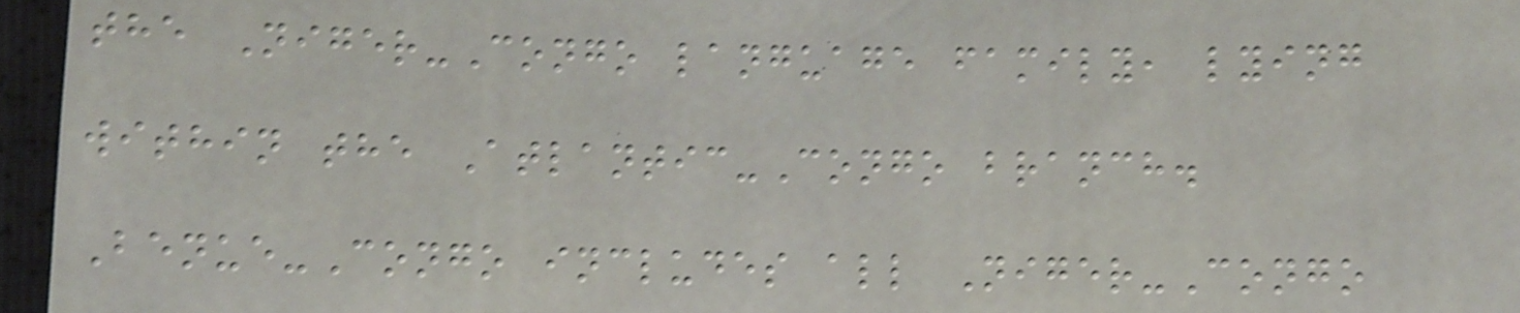the Niger-Congo language family, lying
within the Atlantic-Congo branch.
Benue-Congo includes all Niger-Congo
